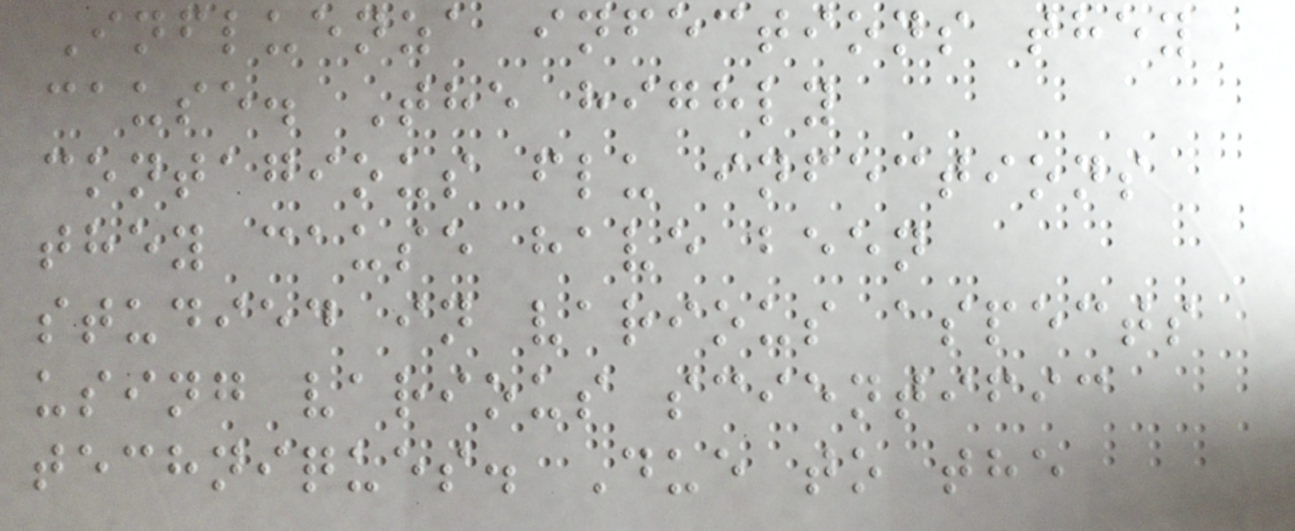Influenza infections they
cause. The highly
contagious flu infections
they cause have been
studied in various aspects
using various scientific
techniques. Due to the
